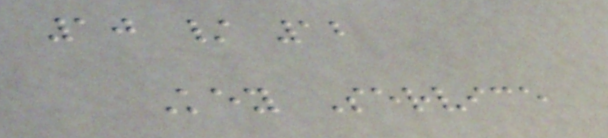10 / 12
Key Service
